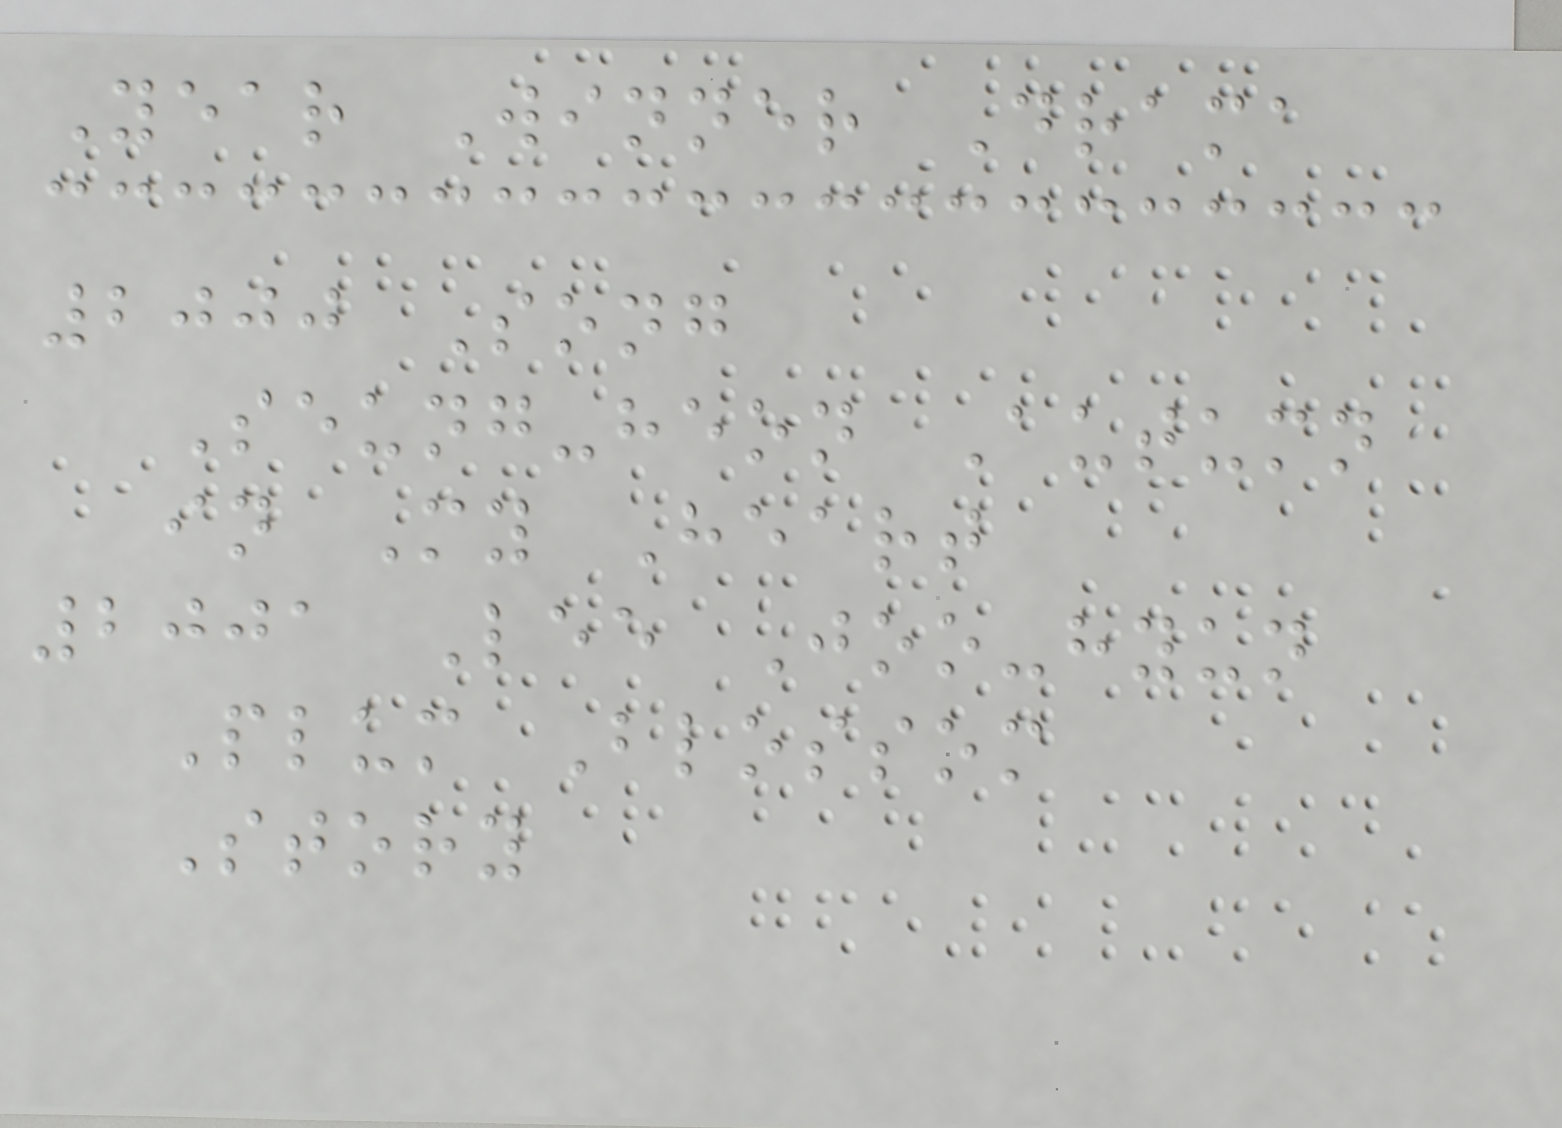Year Winner Drama
2000 Song
Seung-heon Autumn
in My Heart
2001 Lee Joo-hyun
Plum Blossom
Story
